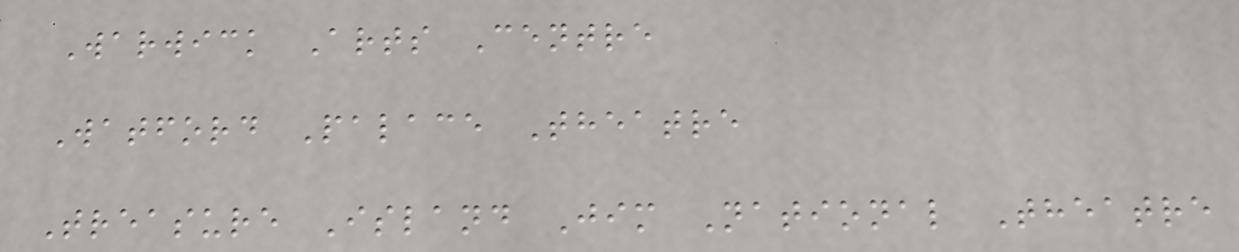Warwick Arts Centre
Watford Palace Theatre
Treasure Island Jim National Theatre
